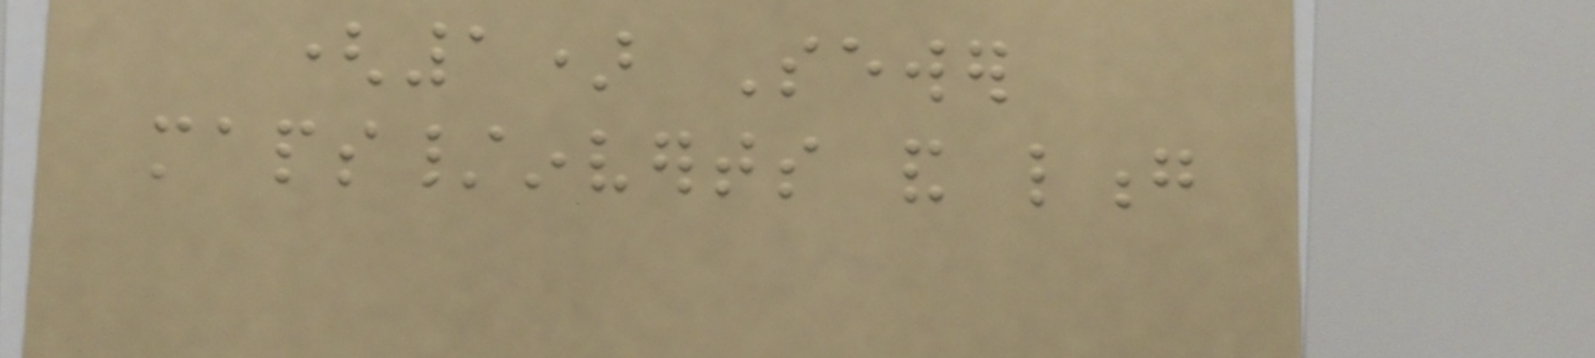(1) Sewer
maps/inverts and long
